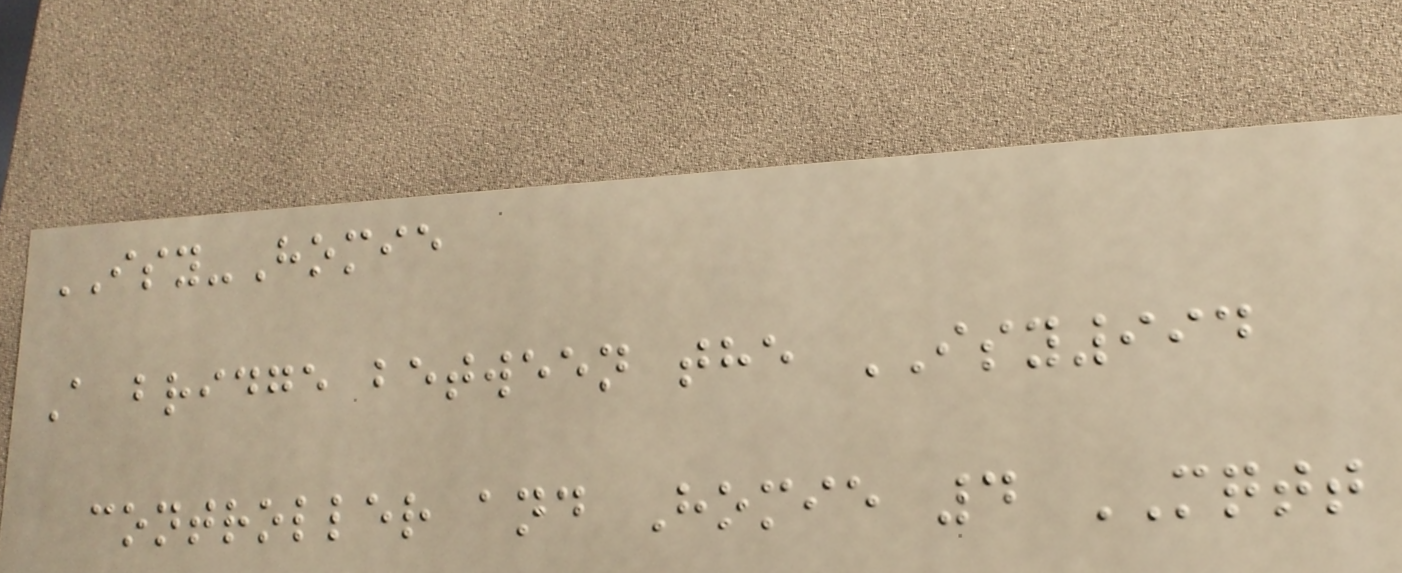ISY-Homie
A bridge between the ISY994
controller and Homie 4 MQTT
